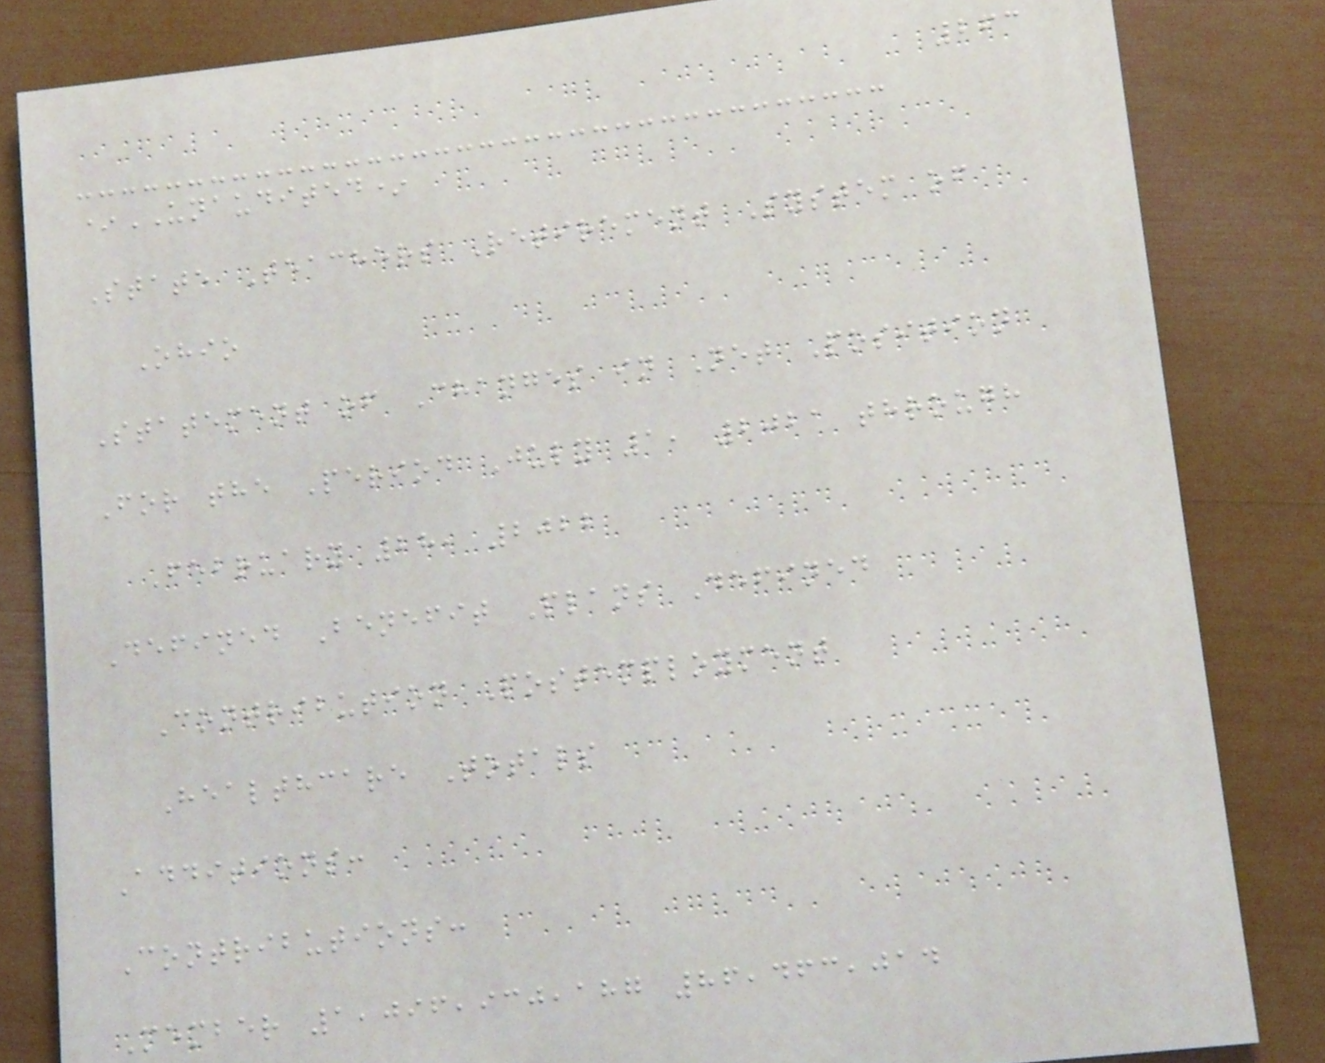263
*UNAUDITED*
State Teachers Retirement System of
Ohio
Statement of Changes in Net Position
For the Period July 1, 2021 through
February 28, 2022
Defined Benefit Plans Defined
Contribution Postemployment
Healthcare Totals
Additions:
Contributions:
Member 1,096,930,187 86,463,014
